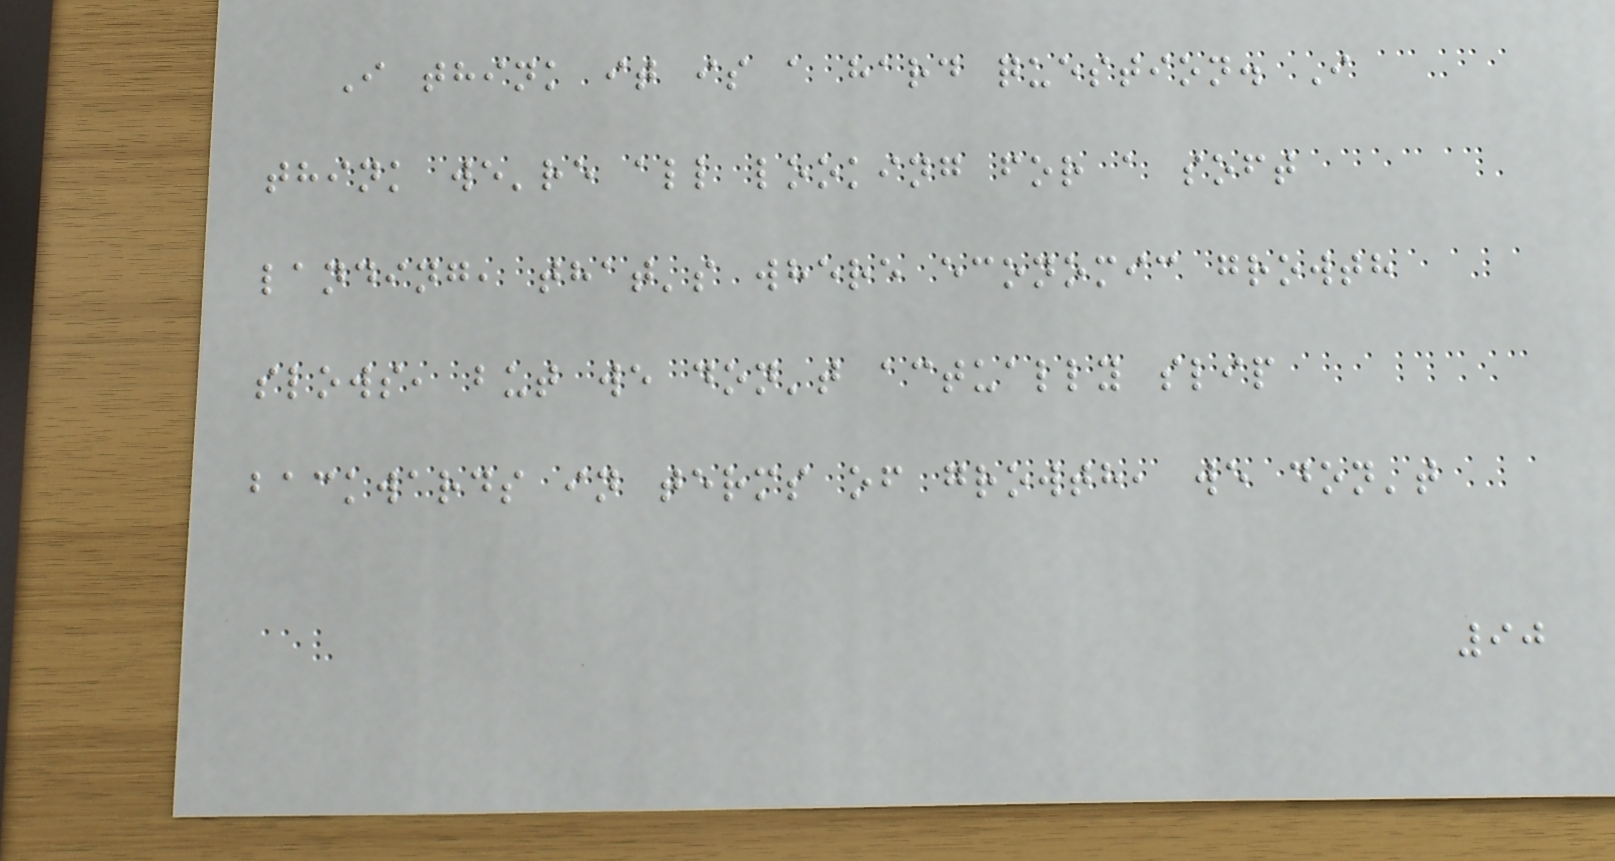I think it is a hard question. I
think we're all looking for a soft
landing, that's where economic growth
slows, but we don't actually slip
backwards in terms of growth, we don't
90
